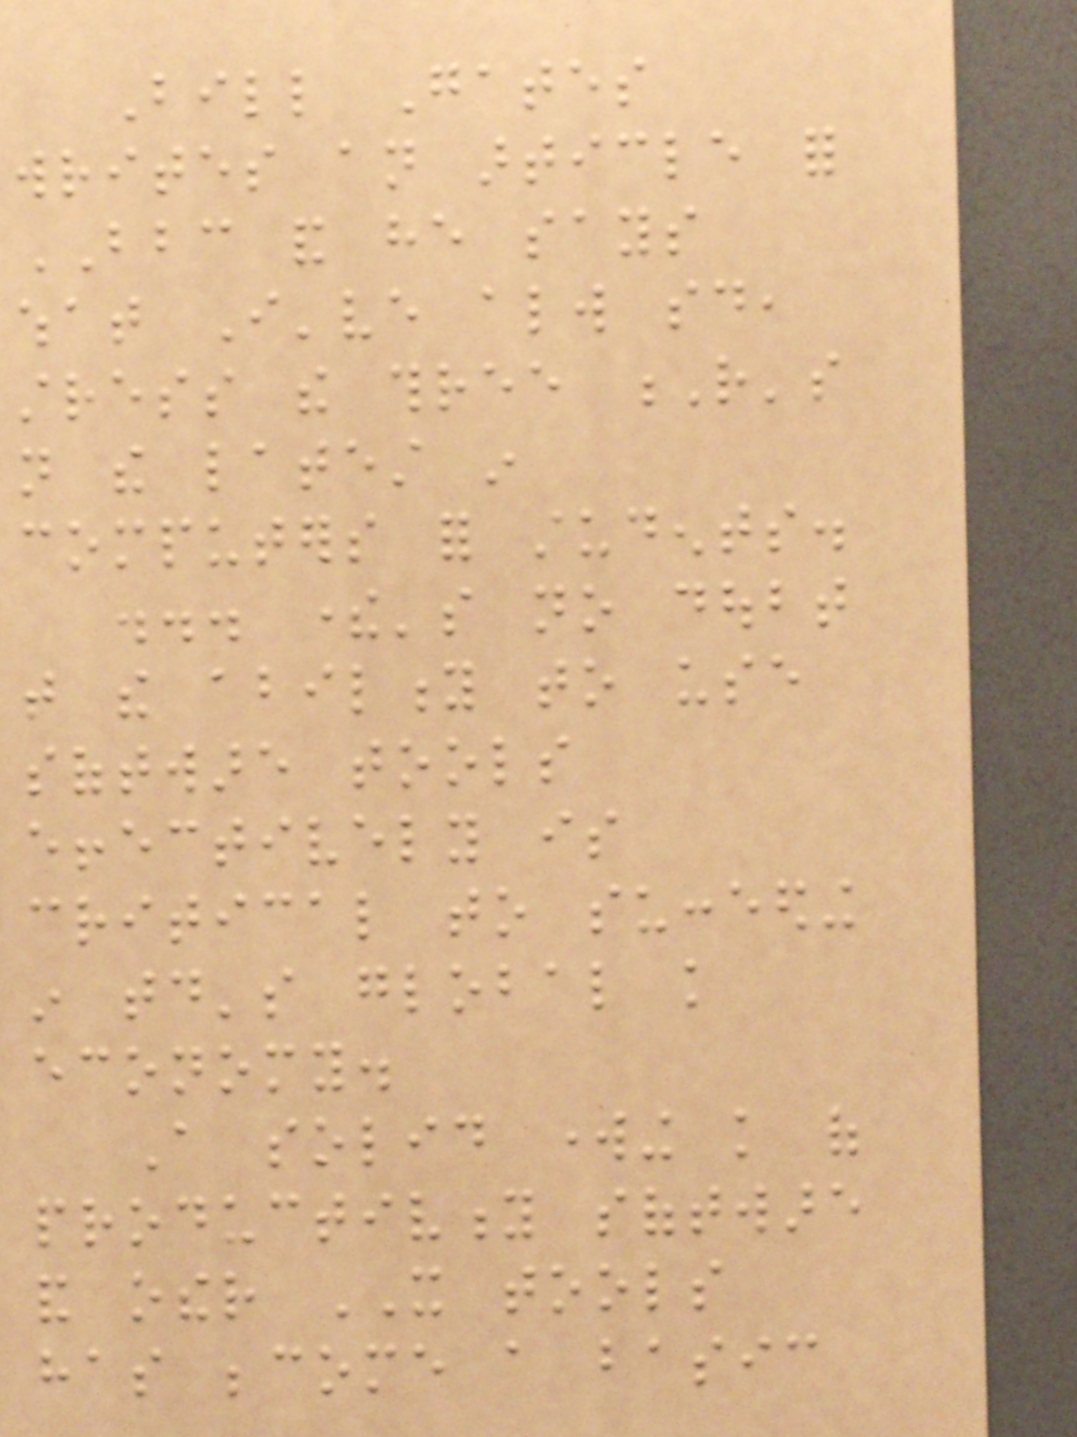Bill Gates
writes an article for
BBC and he says
what I've always said,
stress the three R's
not the latest in
computers for students.
... there's no doubt
that the ability to use
software tools
effectively is
critical to succeeding
in today's global knowledge
economy.
A solid working knowledge of
productivity software
and other IT tools
has become a basic
